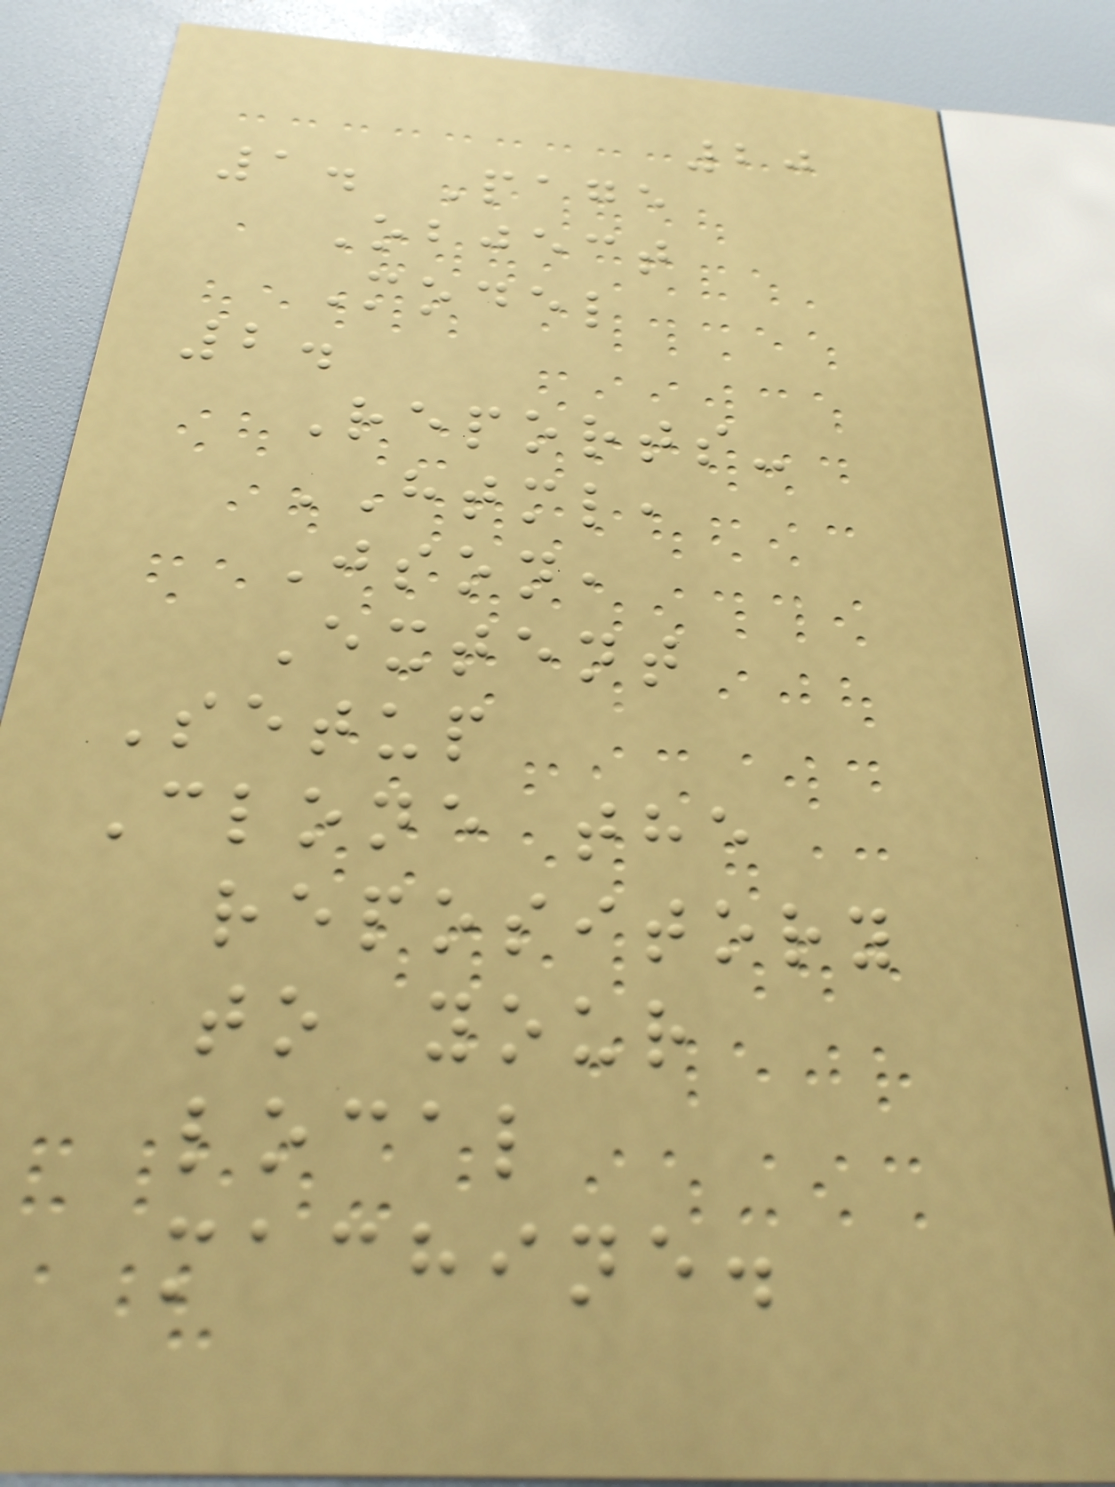20
1. Page
Object
Model
2.
Reports-
HTML,
Json,
Extent
Setup
Clone the
repository
to your
local
machine.
